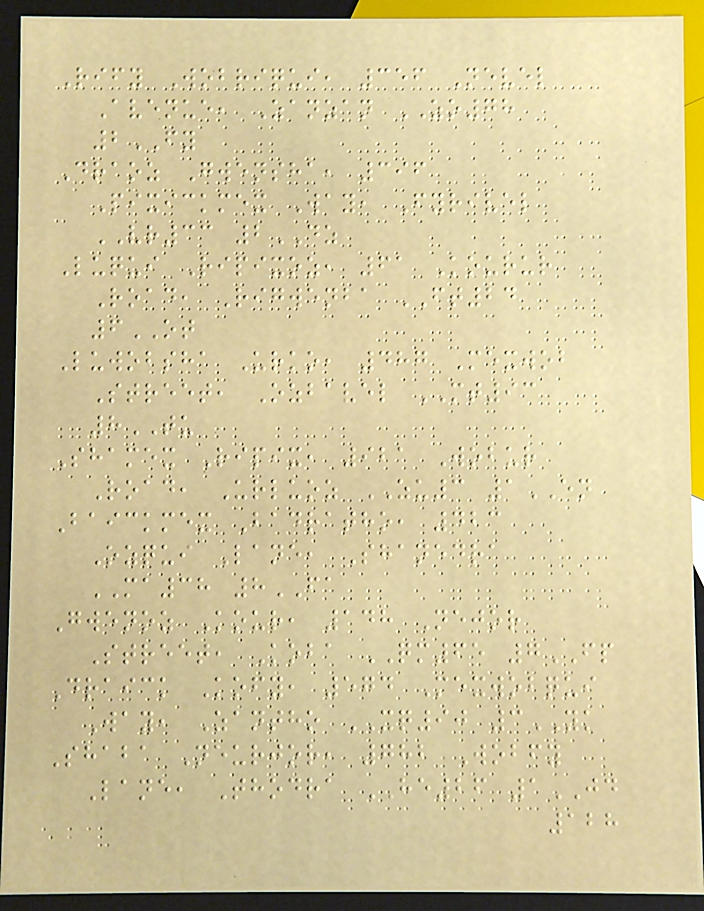Rify Wobriqui, 356 Nevel
Avenue, Zanzan ZO78
2FY
Draoz Gwensha, 396
Pixickmex Way, Fyrivel
VR33 2DZ
Luqui Ripixoz, 61 Kourur
Road, Rigwenba FT24
6OT
Luwobsha Urko, 487 Mexwob
Street, Ozbavel MT93
8TU
Shamex Ripix, 921 Wobur
Road, Urluoz ZU3 1EN
Baickmex Badratho, 423
Ozqui Lane, Shanedra
MA38 8FA
Gwenoz Kour, 148 Nejor
Street, Koba QM65 7FP
Draick Kofy, 574 Mexwobqui
Way, Zantho XQ90 3YK
Shaba Neurjor, 782 Wobfy
Lane, Thodra HE26 1JD
128
